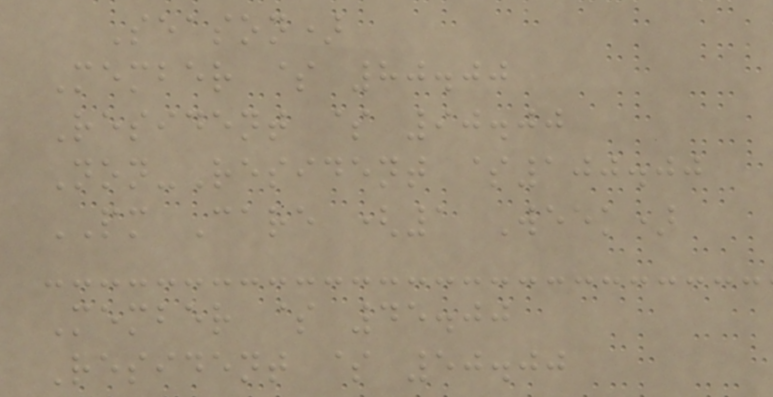Season)
Member $ 80.00
Resident $ 90.00
Non-Resident $100.00
PM Care (1 Week)
Member $ 45.00
Resident $ 50.00
